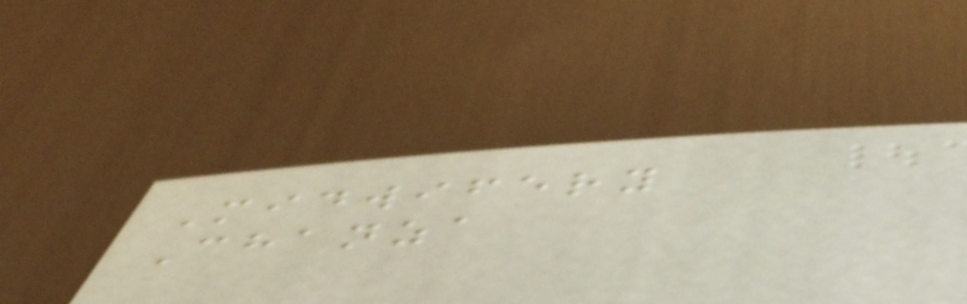Midwifery
Chanza
